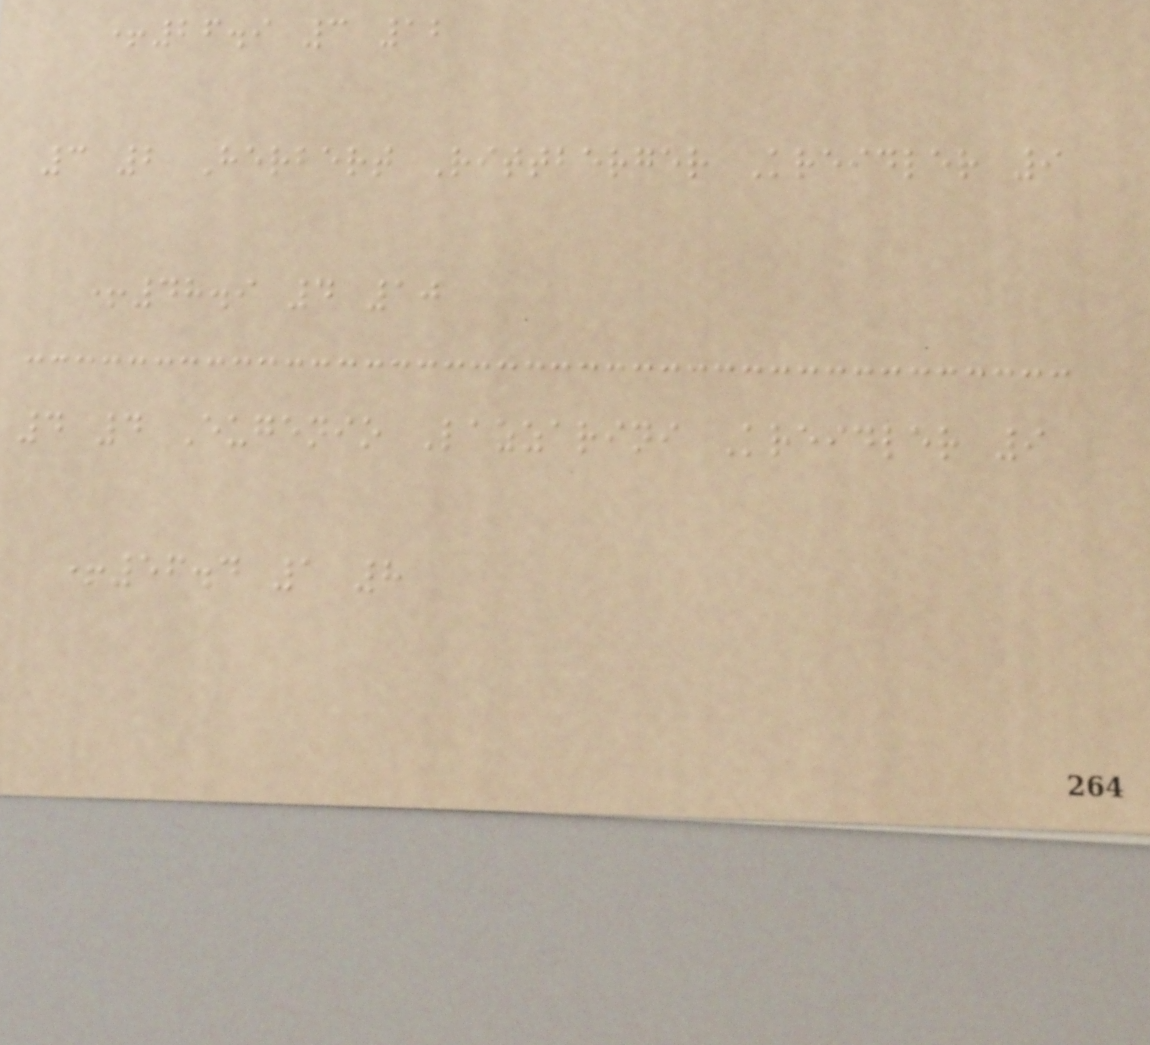+26.9 3 12
3 2 Herbert Rittberger Kreidler 9
+48.9 4 10
4 4 Eugenio Lazzarini Kreidler 9
+56.4 1 8
